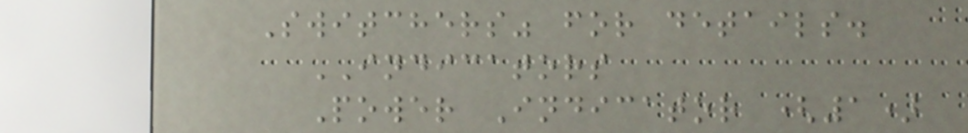Switchers" for details.
INDICATORS
Power Indicator (1)
